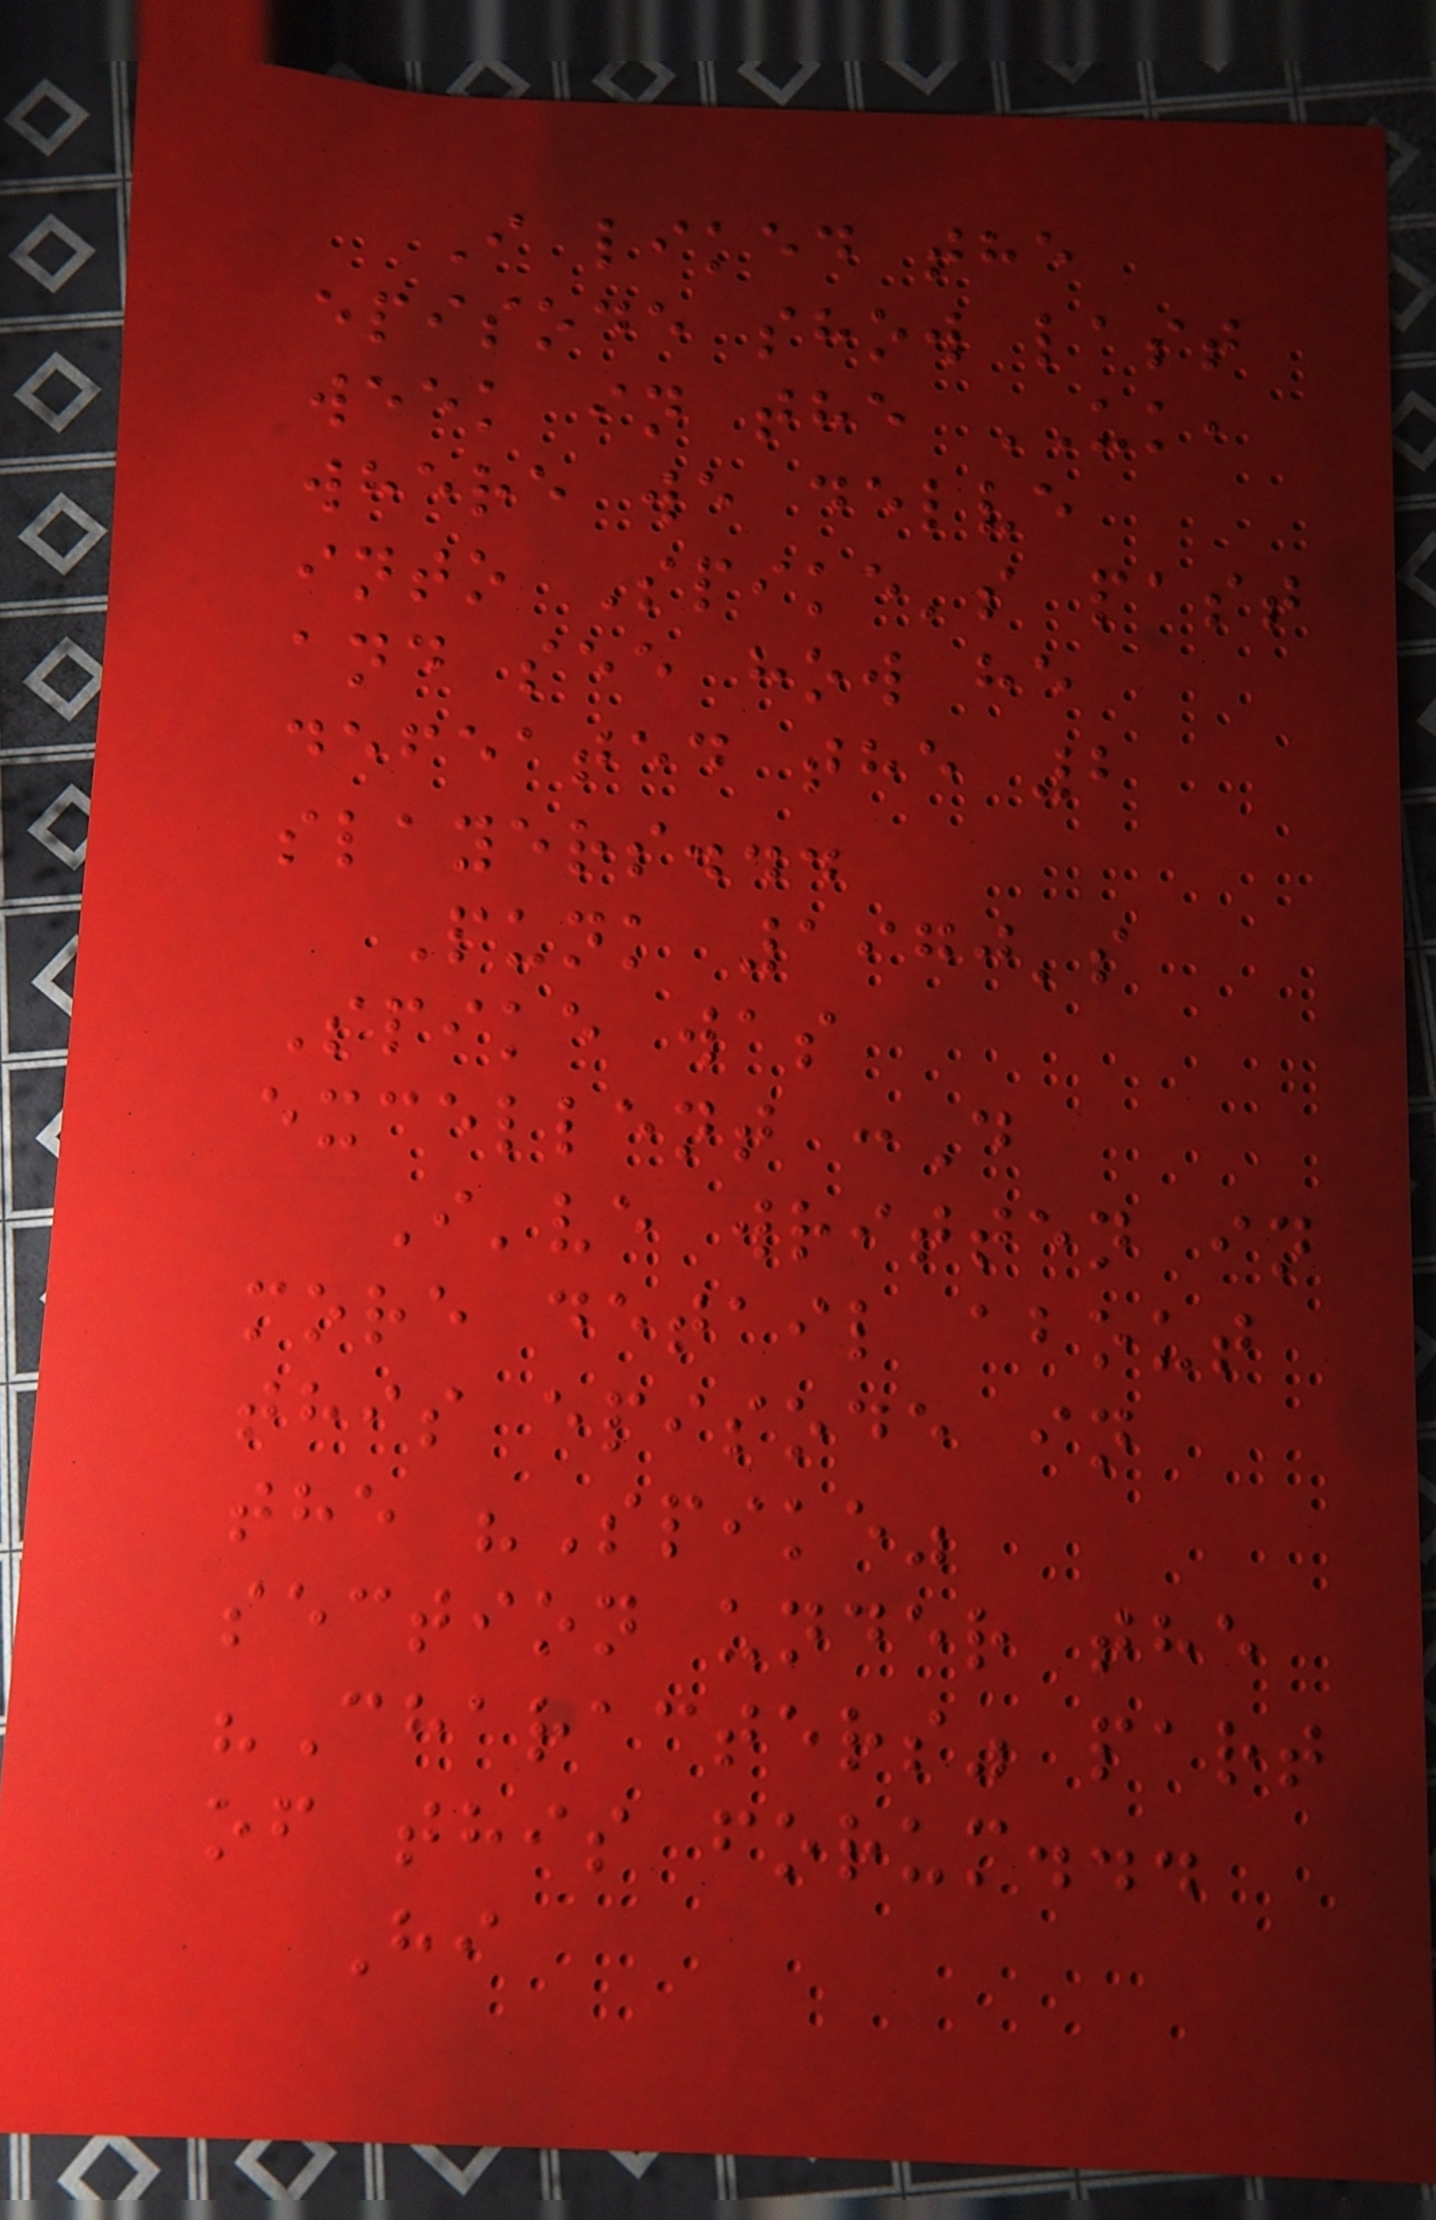I liked the
episode show last
week in the UK,
where we delve
into Spike's past
and see how he
defeated the 2
slayers...
Punk 1970's
Spike was
excellent :D
I've written in
more detail about
this episode in
the "Spike"
section under the
"Characters" part
of this forum...
Hi
